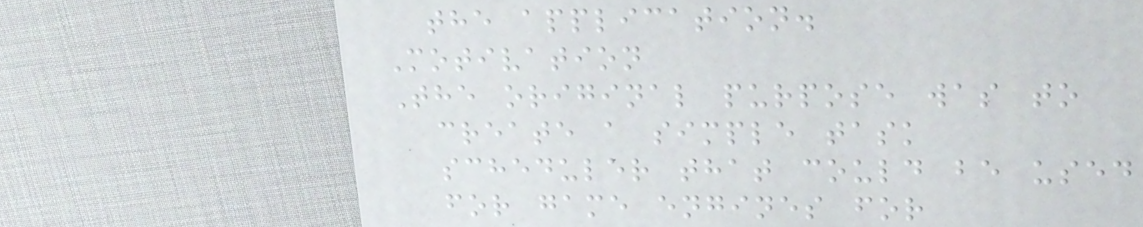the application.
Motivation
The original purpose was to
create a simple task
scheduler that could be used
for game engines for
